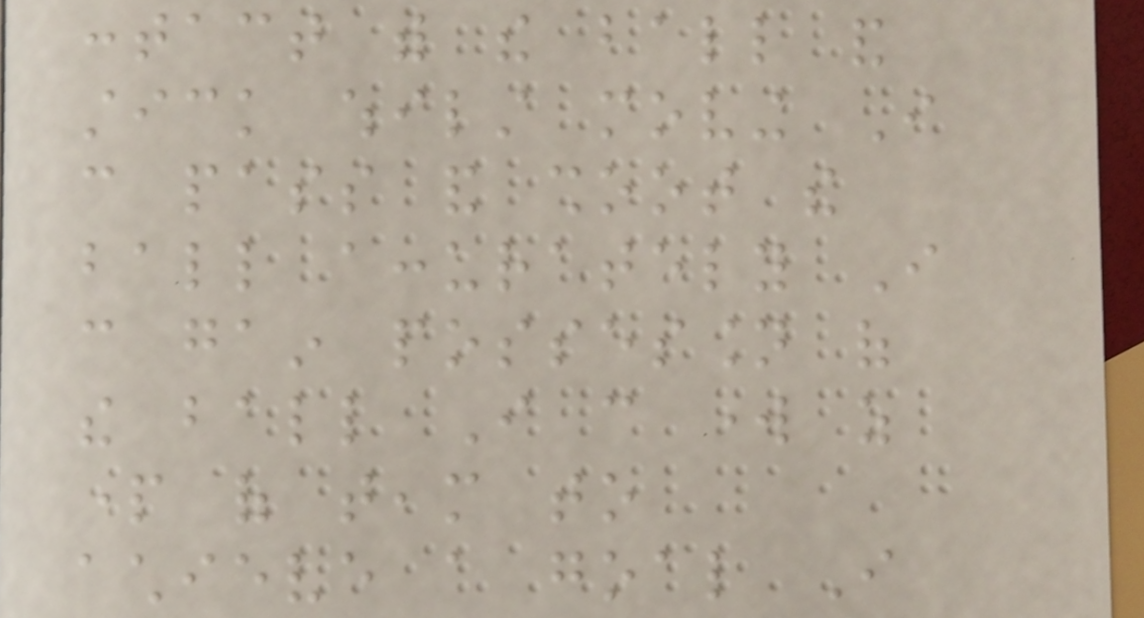contact with the ball and
stick whilst moving I
can pass and shoot the
ball accurately I
can gain possession of
the ball I can work as
part of team to
achieve a goal I
